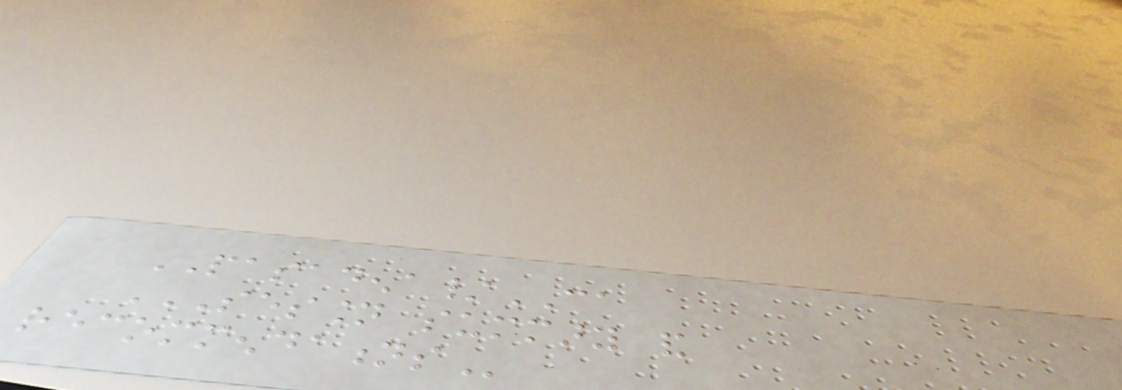PASADENA/CA
SESSION SUMMARY AND
RECOMMENDATIONS
